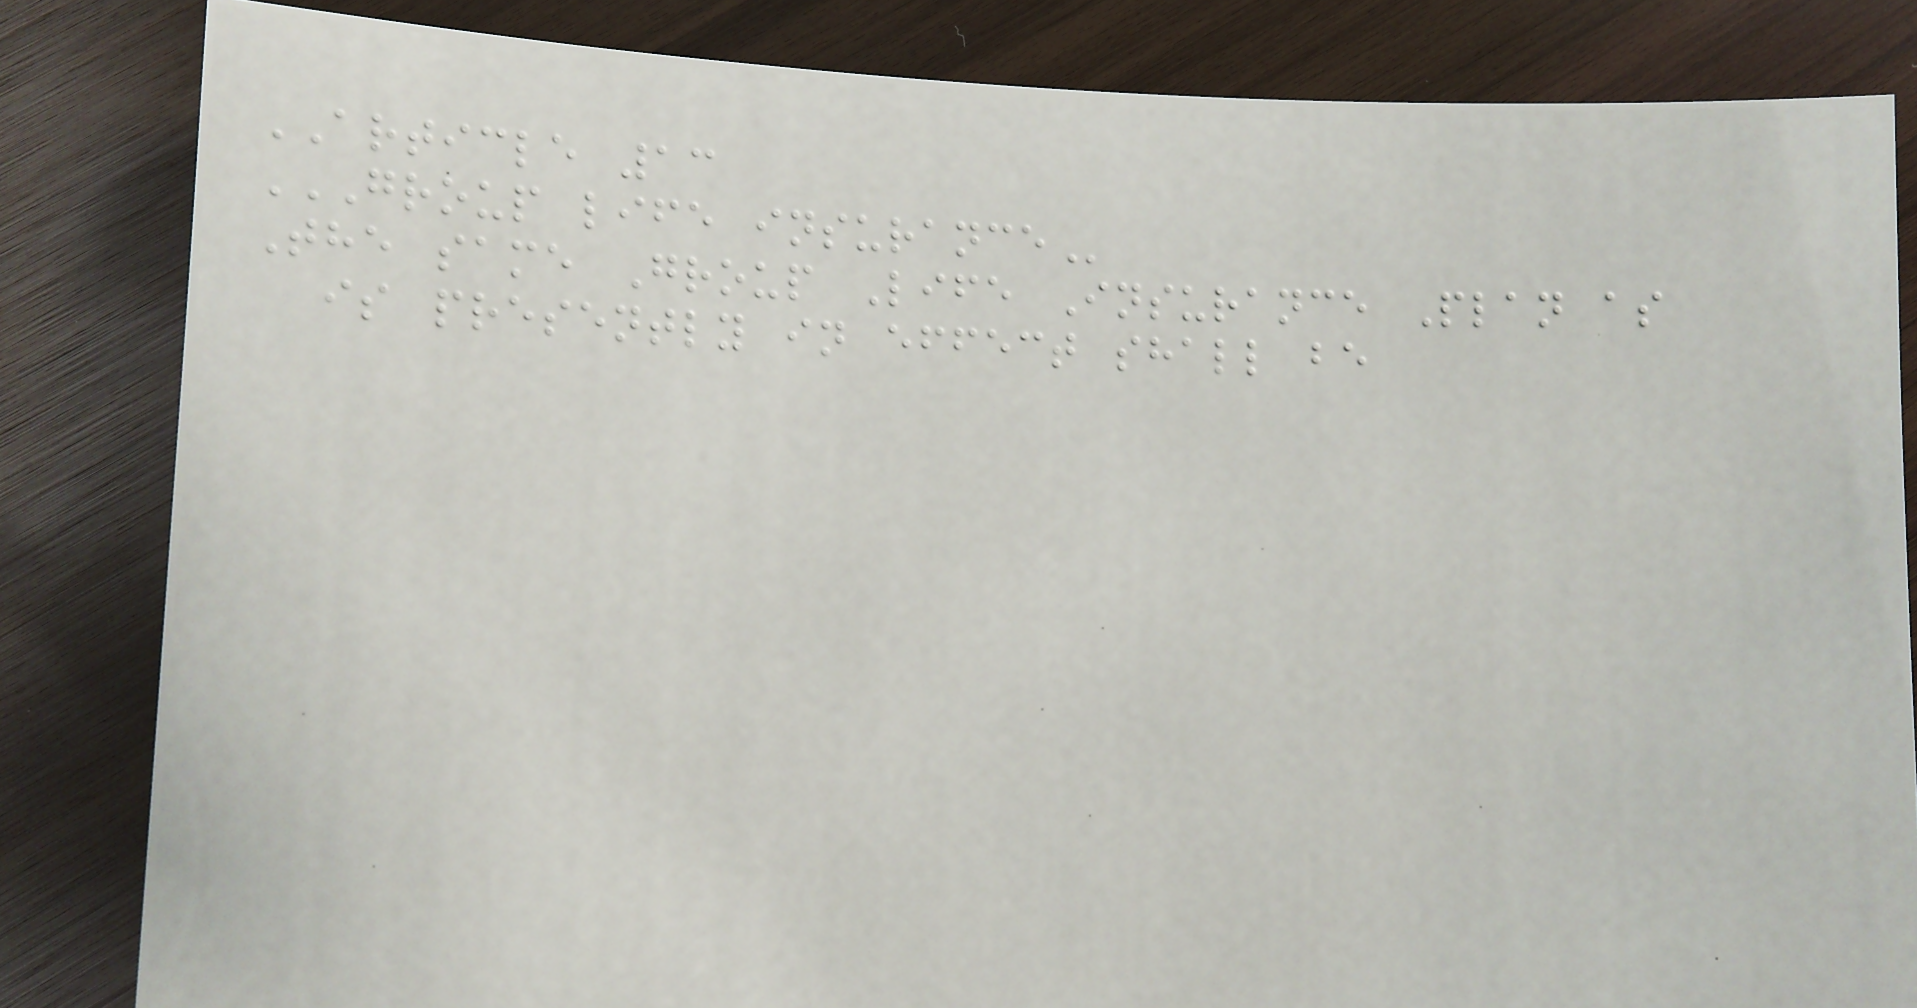ARTICLE 13
GROUP LIFE INSURANCE
The same Group Life Insurance Plan as
is presently in effect shall be
